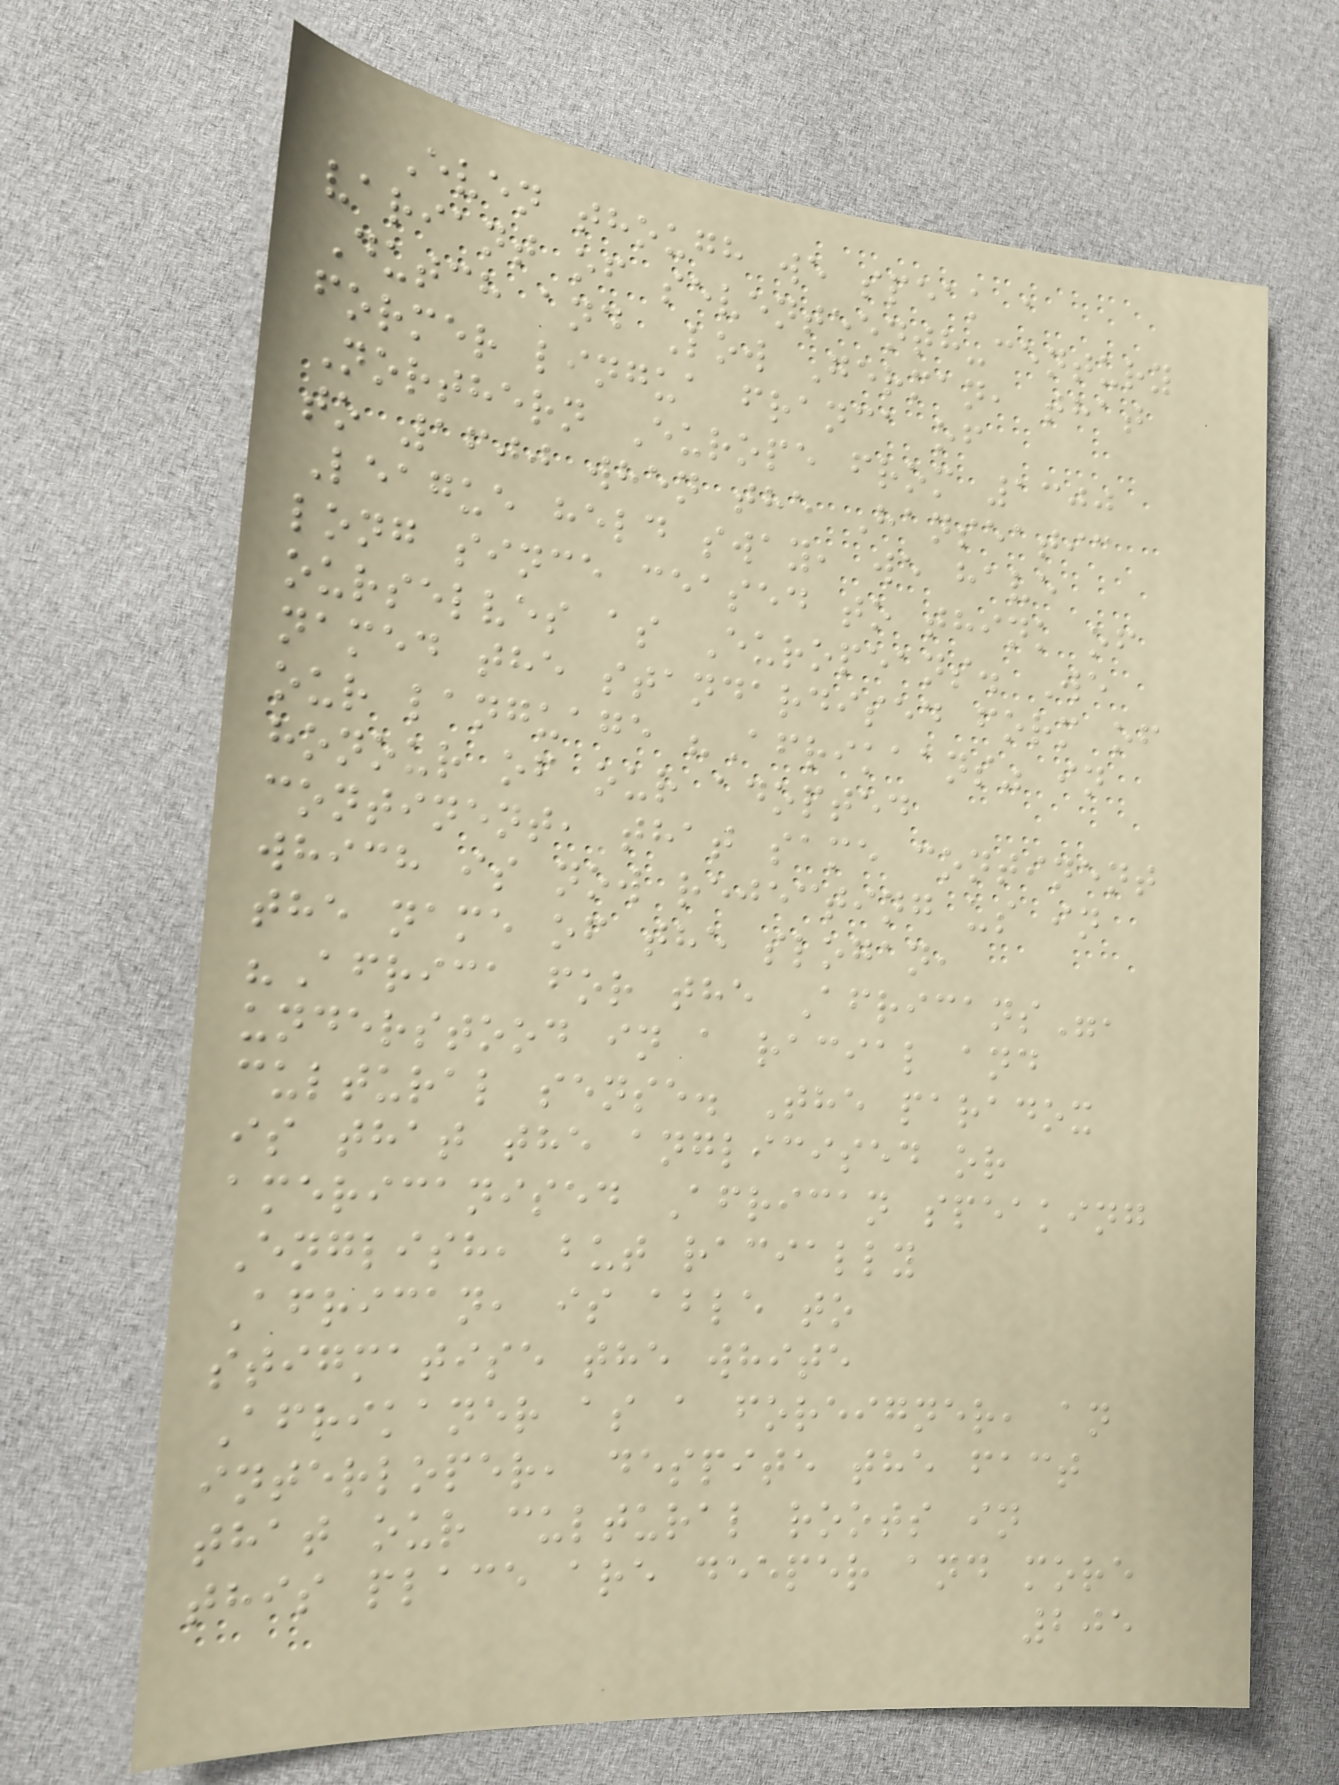Even though we speak a
variant of seventeenth-century
Dutch and Low German, that
former lingua franca of
Northern Europe from 1300
to 1600 when the Hanseatic
League held sway, we have
long since ceased to think of
ourselves as Europeans. We
named the standardised form of
our language "Afrikaans" in
honour of our adopted
continent, that same continent
which is now rejecting us in
the name of the slogan,
"Africa for the Africans",
understood in a racial and
cultural sense. The paradox
is that the anglicised or
americanised African speaking
English, but racially
African, is able to
stigmatise the white
Afrikaner as a foreigner, an
interloper, despite the fact
that our cultural roots in
this place are deeper and more
205
